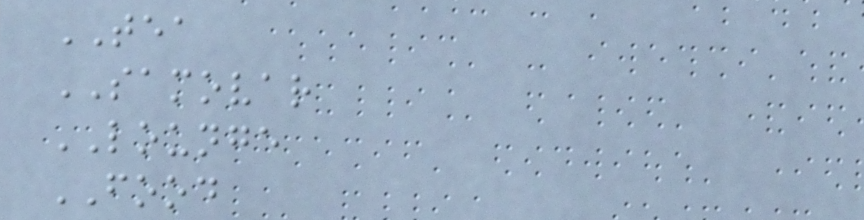TEA
SAMOVAR
LOUNGE
FOOD
